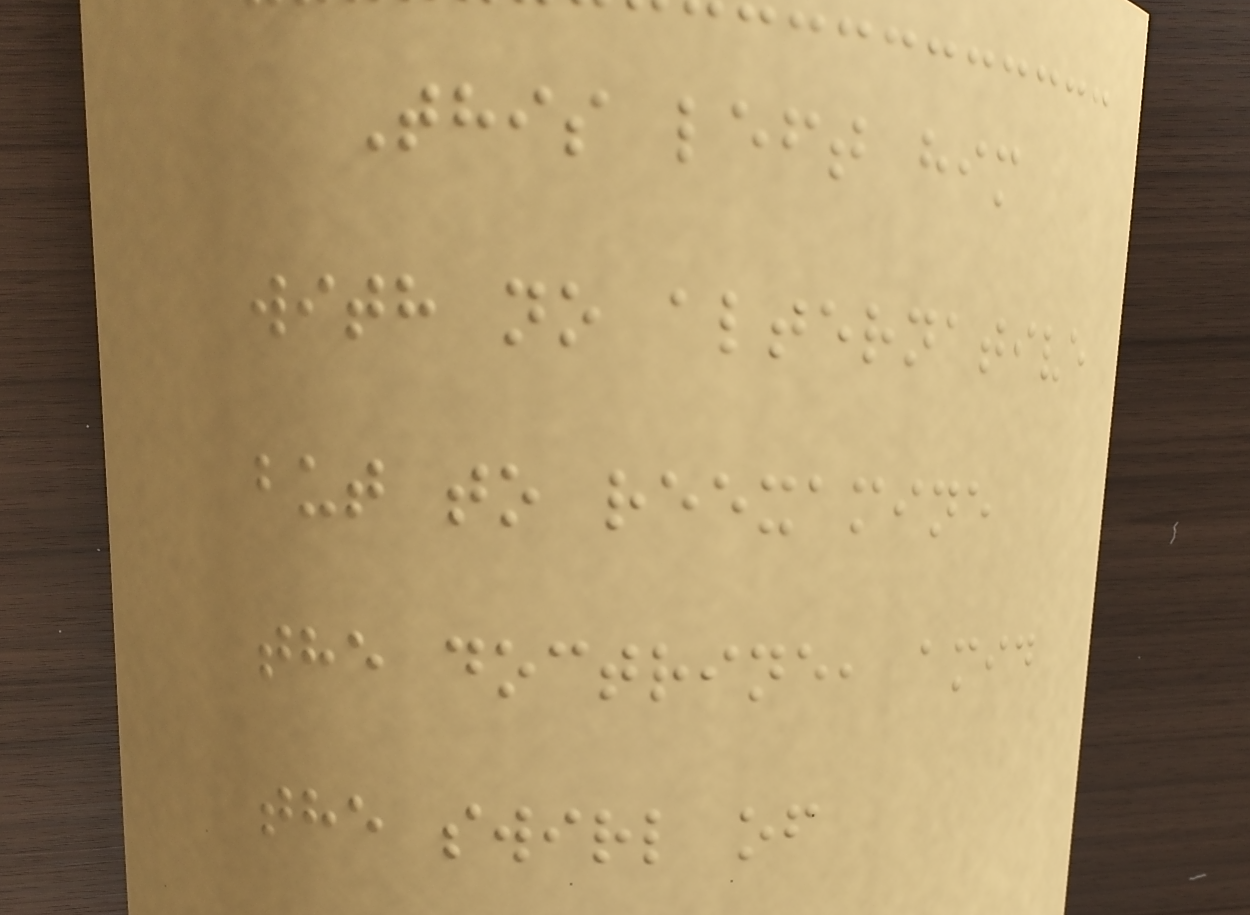This left him
with no alternative
but to reexamine
the doctrine, amid
the swirl of
